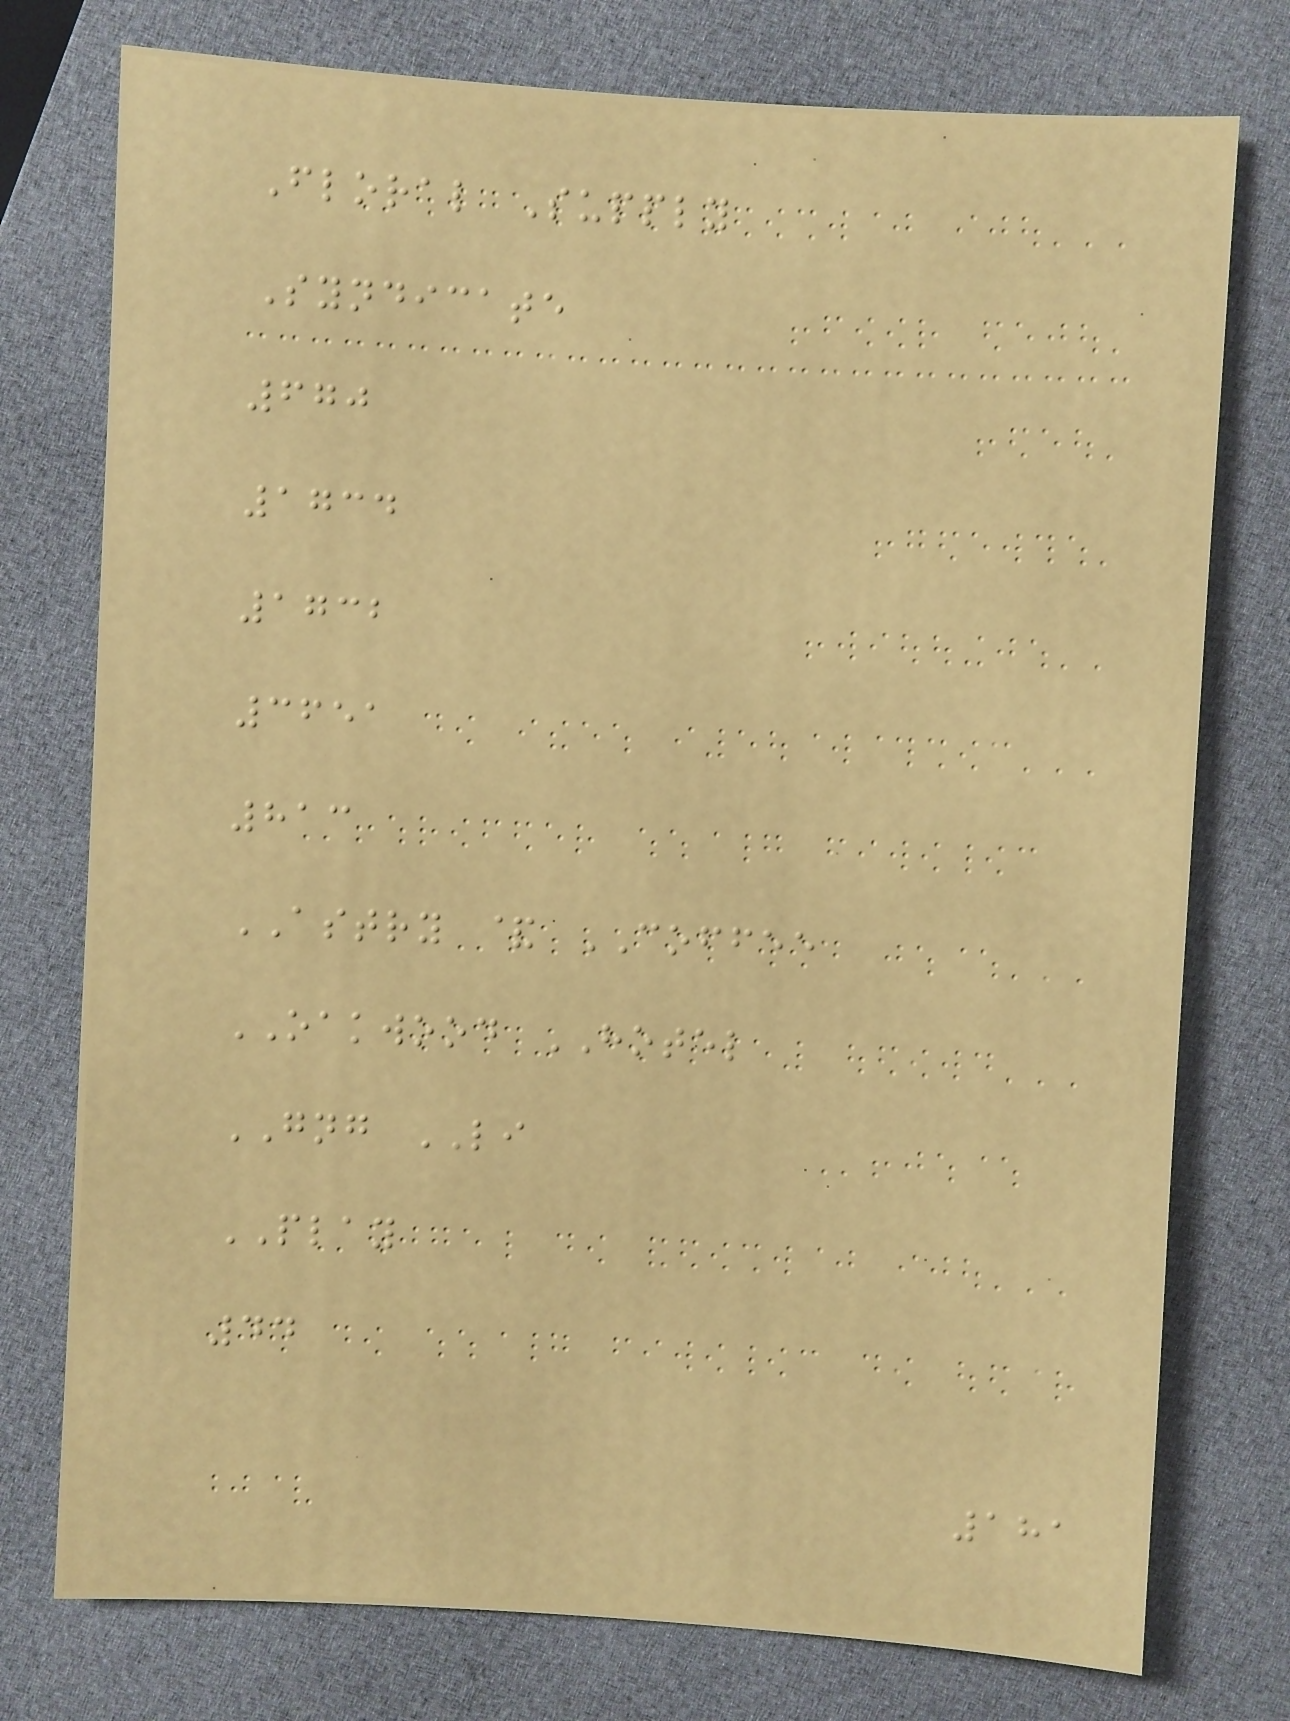Floral Supply
Syndicate
670
1734
1732
3651
813
ASTRY & COFFEE
OAKWOOD HOTEL
GNG LI
PLAY
44
181
